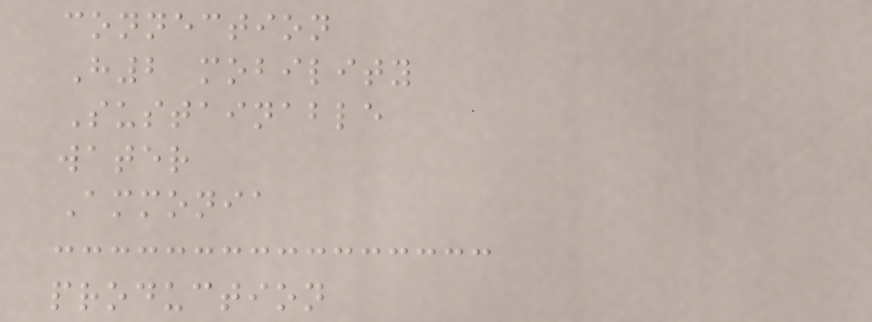connection
H2 mobility
Sustainable
water
Ammonia
production
